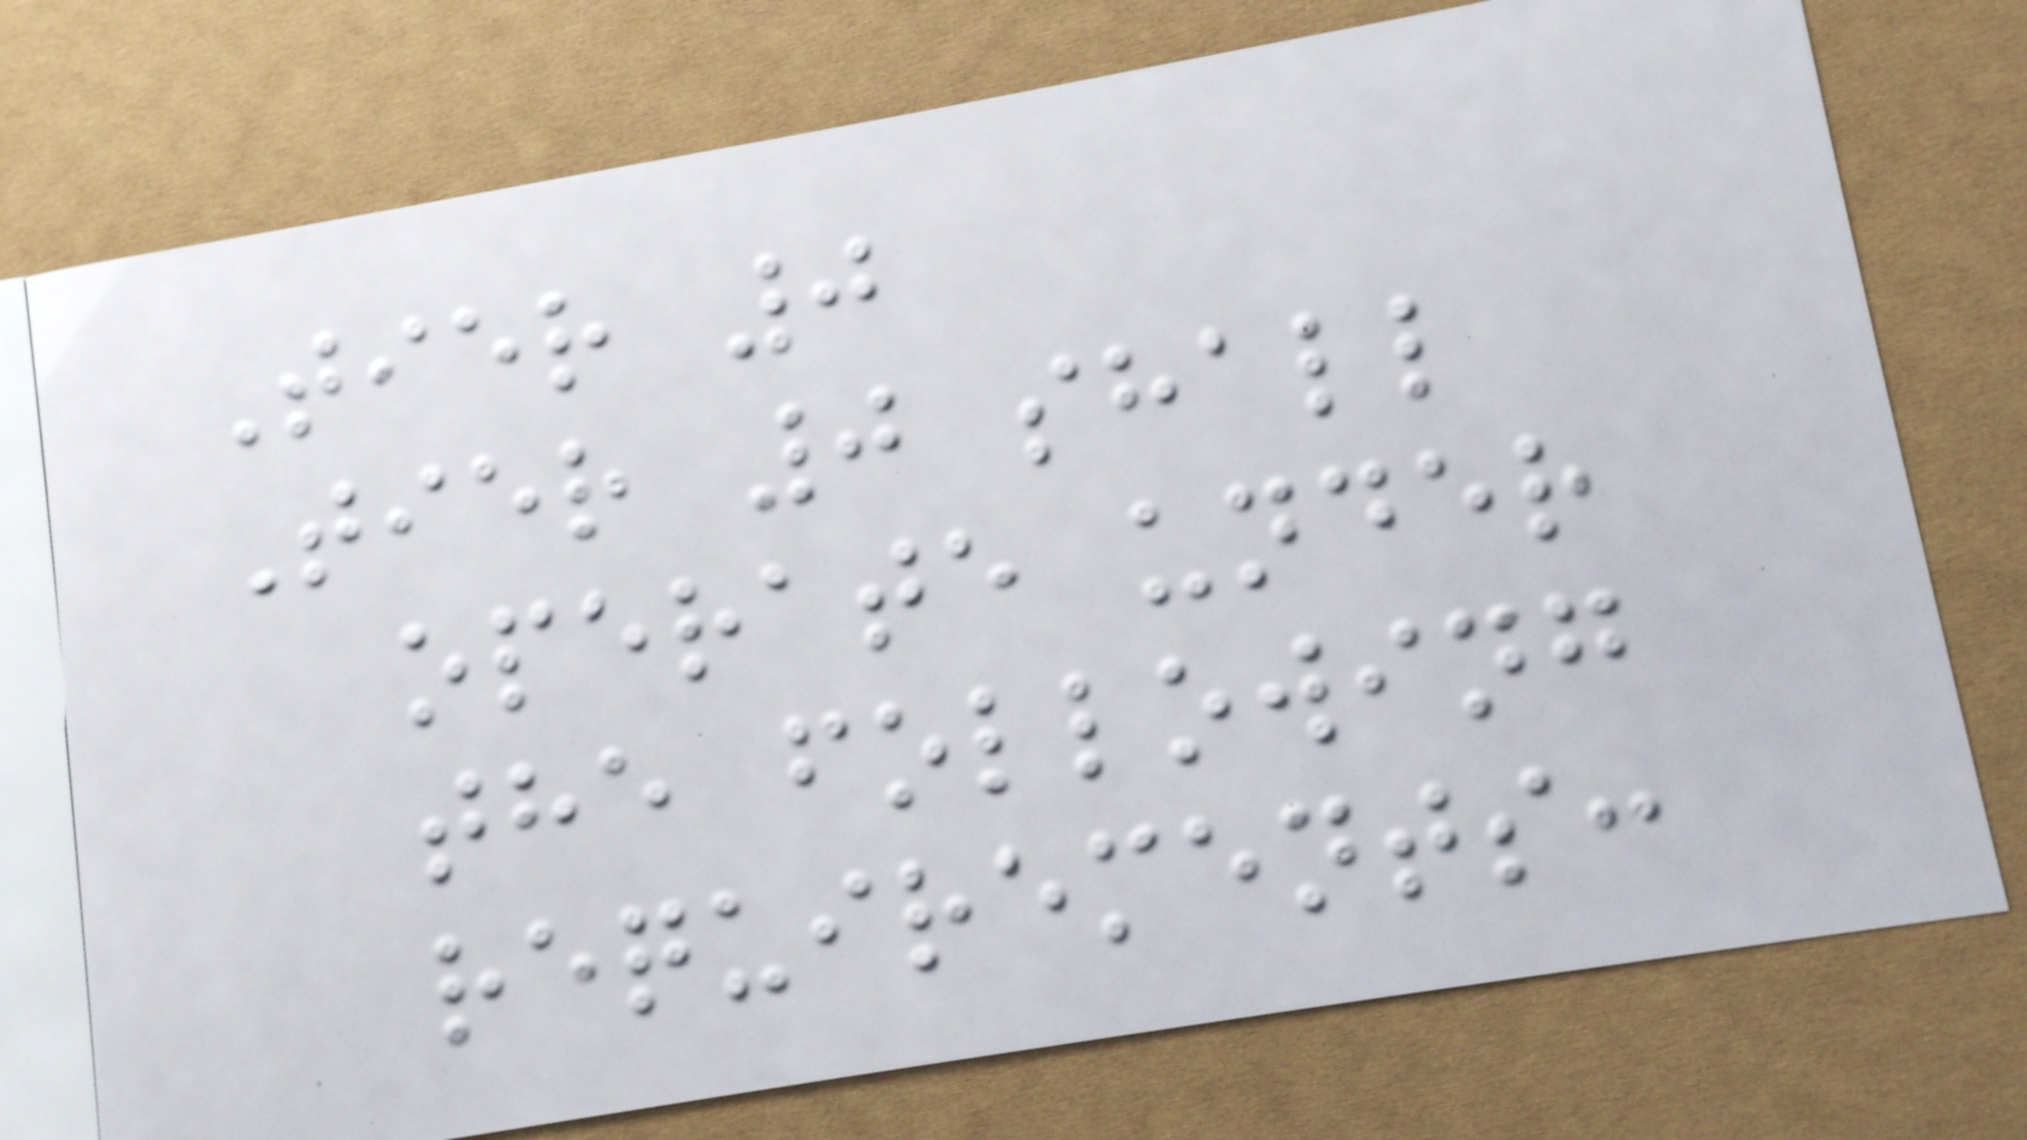Tier 0
Tier 0 shall
operate under
the following
requirements:
